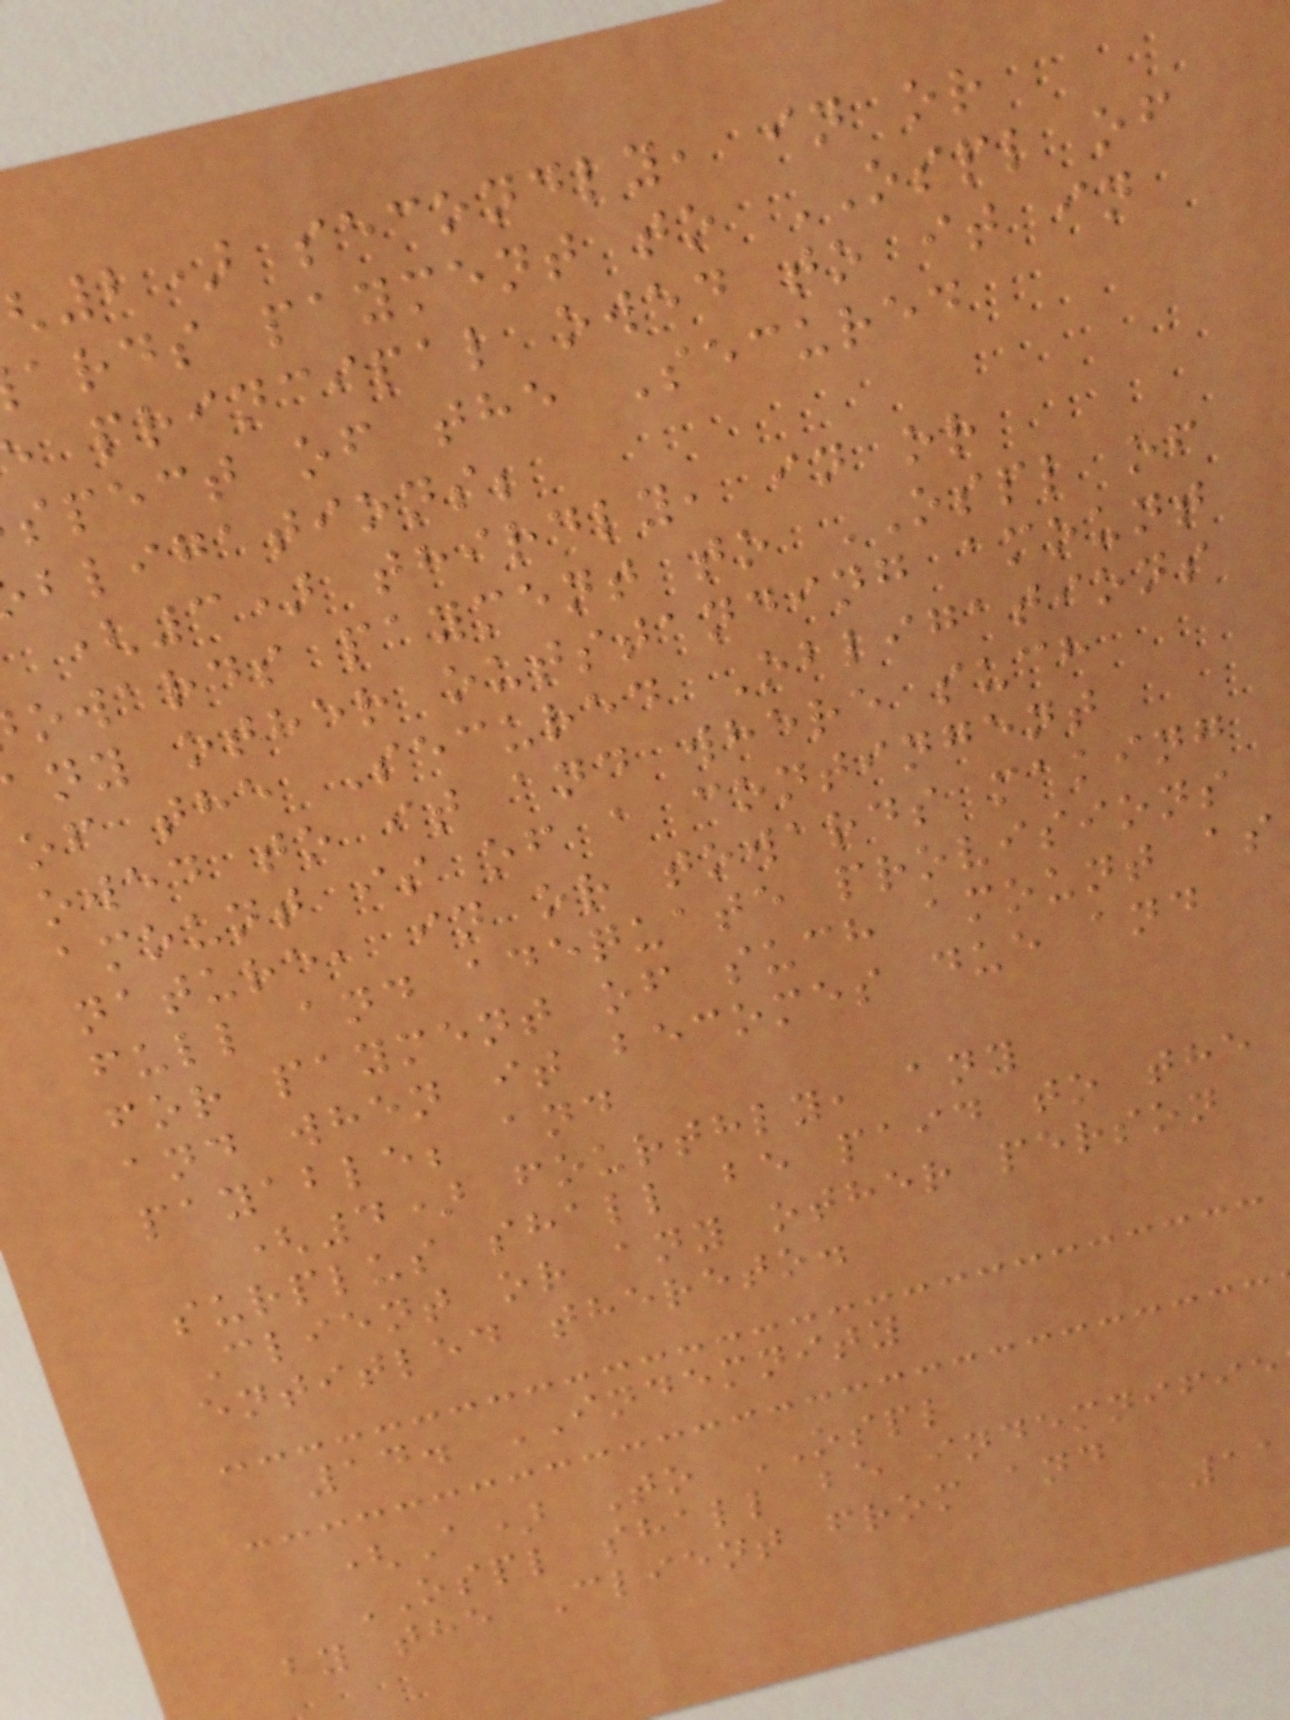2) secondly, in or
ards payment to OSPL of
principal owed to it in
spect of the Secured
bligations;
(3) thirdly, in or
owards payment to OSPL of
any other outstanding amount
of the Secured Obligations
owed to it and where such
amount is of a contingent
nature, in or towards making
full and adequate provisions
for payment of such amount as
and when it becomes due and
payable; and
(4) fourthly, any
surplus shall be paid to the
Client or any other person
entitled thereto.
14. INDEMNITY
(A) To OSPL
OSPL shall be indemnifie
by the Client from and
